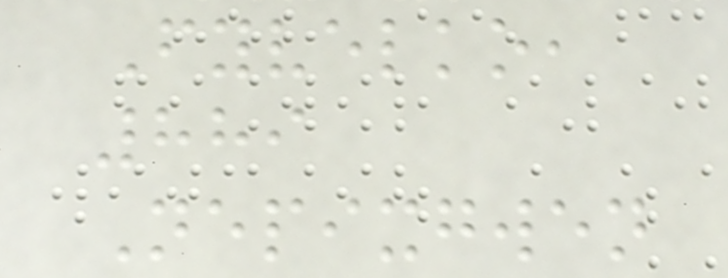Fyvelko,
889
Nepixgwen
